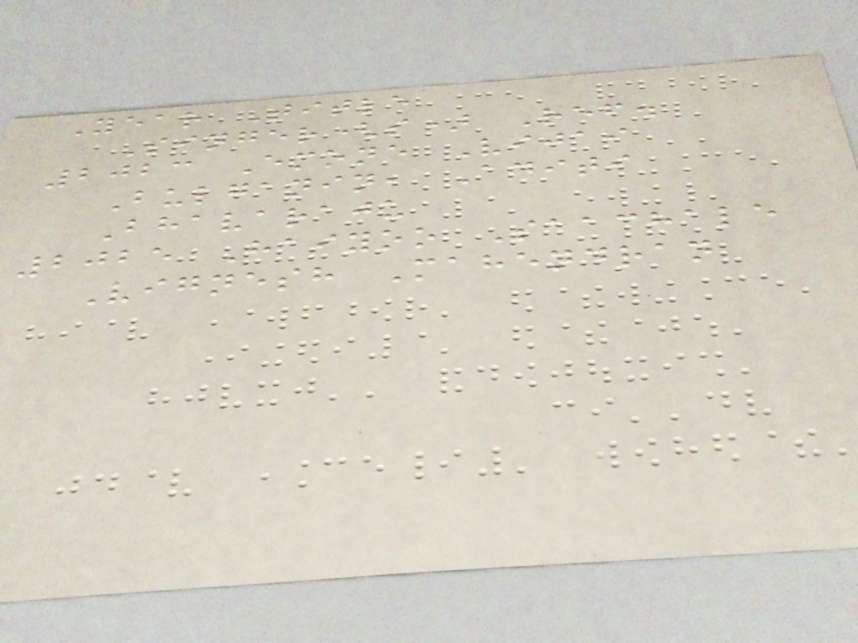Year Title
Singer(s) Ref.
2023 Emone Vijai
Bulganin, Aditi
Bhavaraju
2025 Haiyoo Saachale
Vignesh Mahendran
